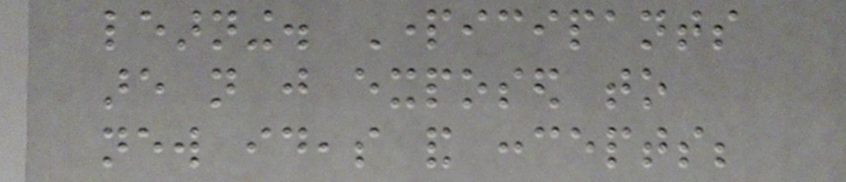learning. Participants
are not just exposed to
new ideas and concepts;
